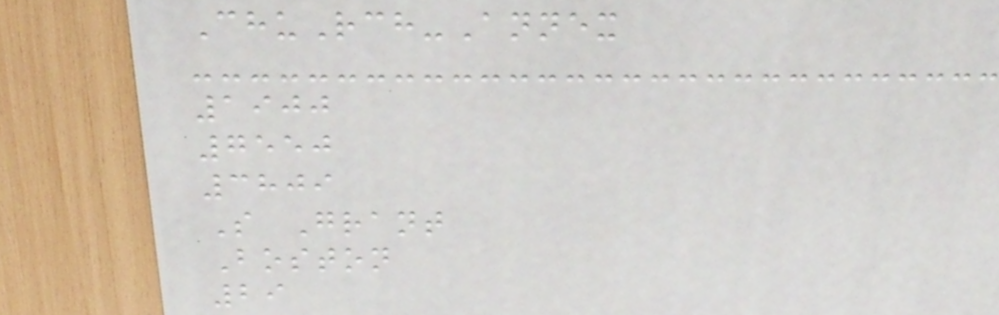ChuRch-Annex
1900
7550
3809
S Grant
Boston
29
